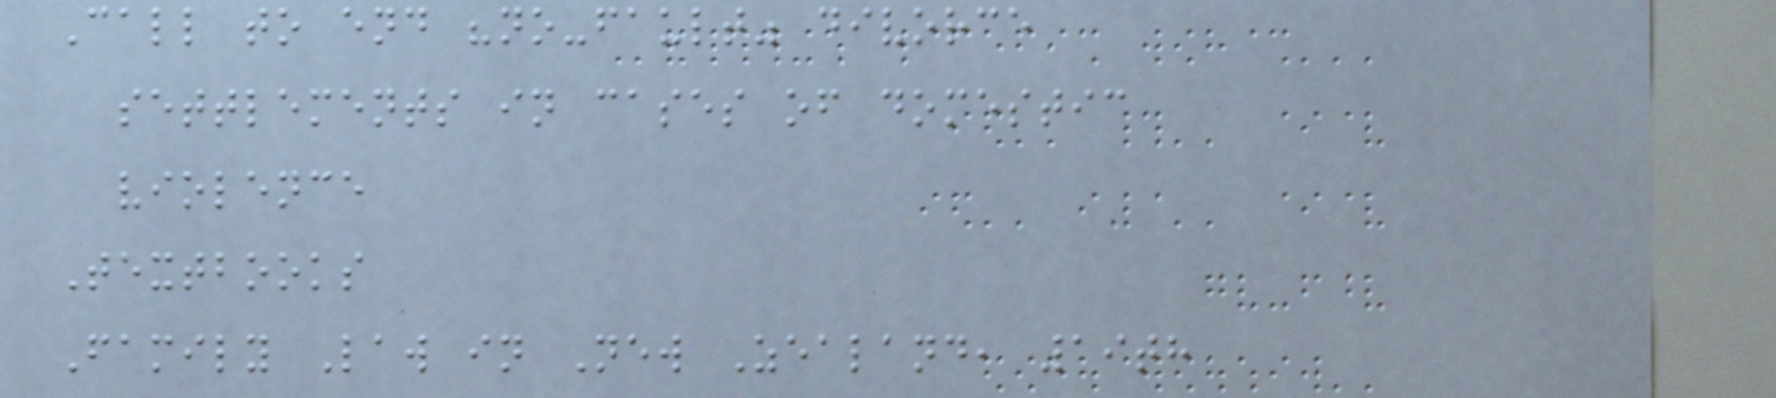Call to end "no-fault" divorce
settlements in cases of domestic
violence
Textbooks
Family Law in New Zealand, 19th
